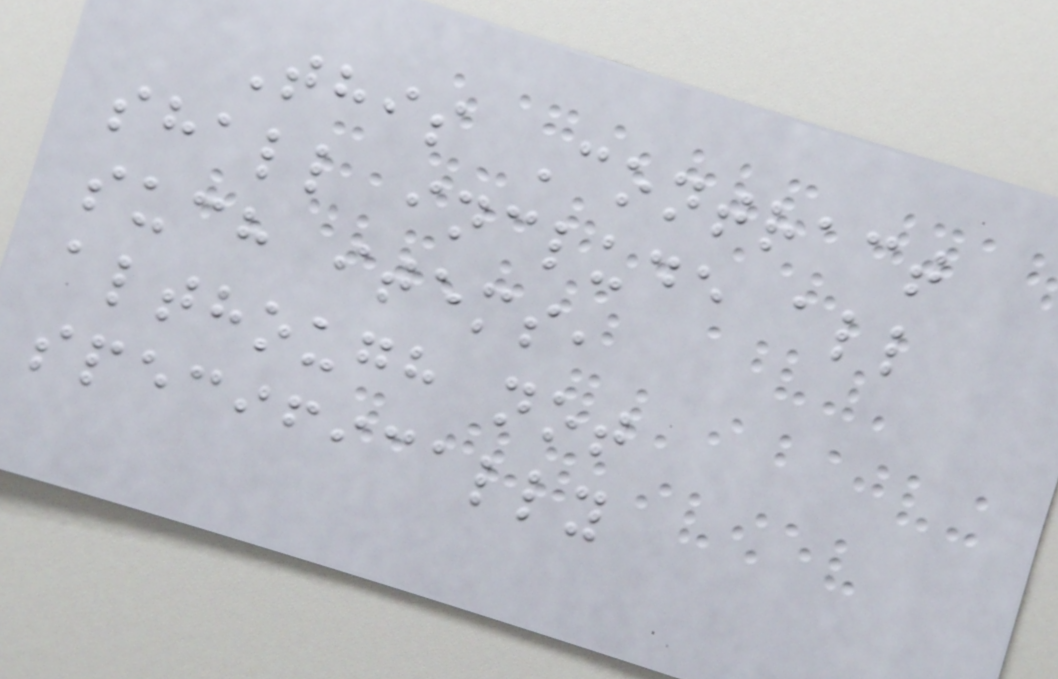This Contract
shall include all
such items,
although not
specifically
